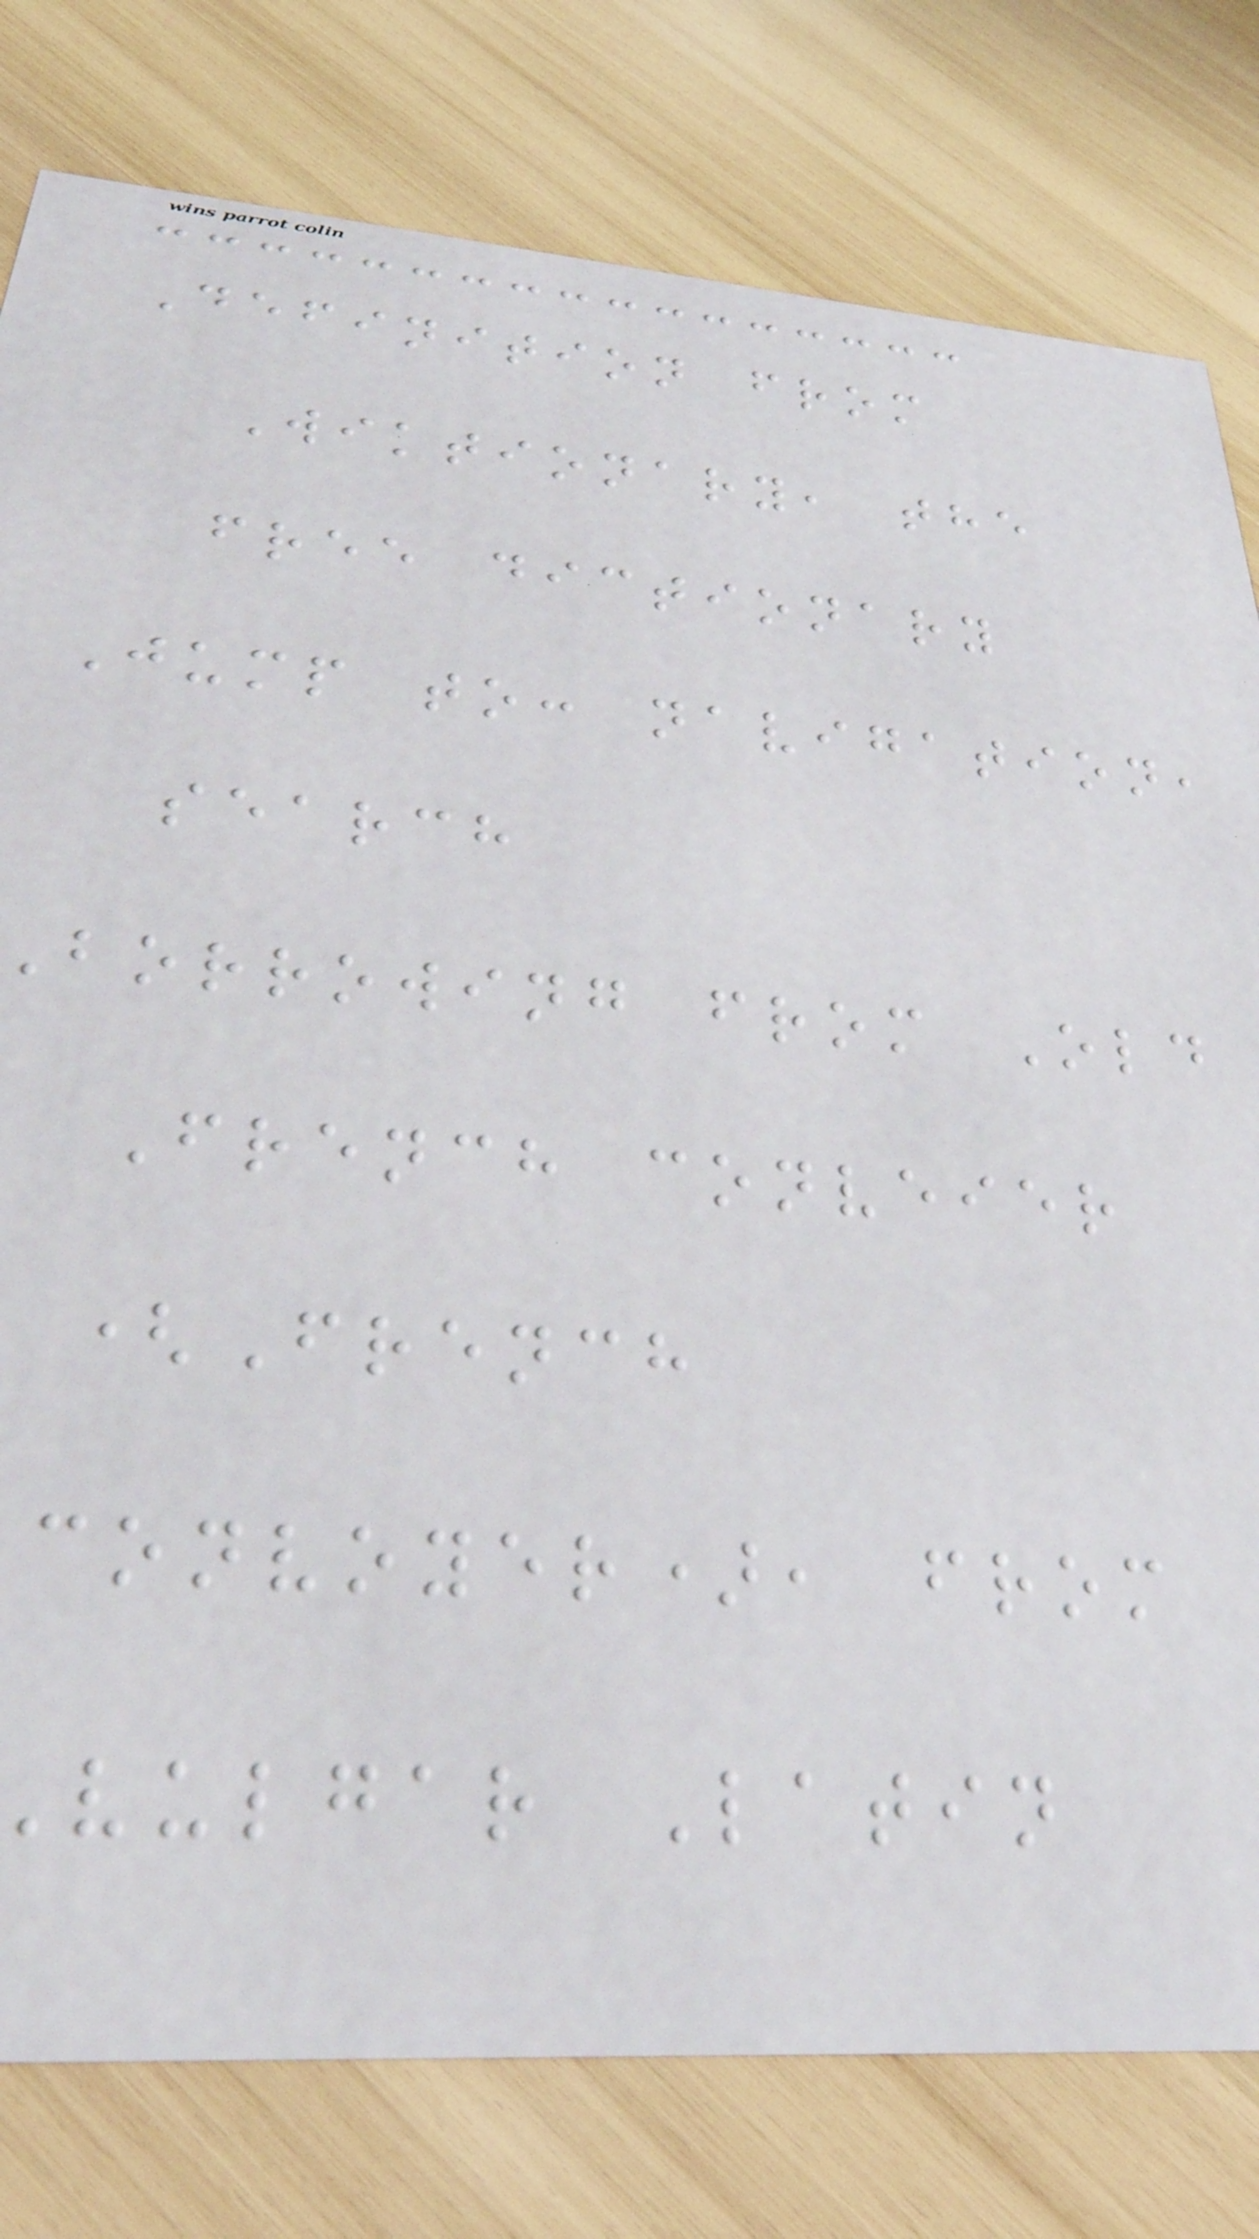Definition from
Wiktionary, the
free dictionary
Jump to: navigation,
search
borrowing from Old
French conveier
(French
convoyer), from
vulgar Latin
